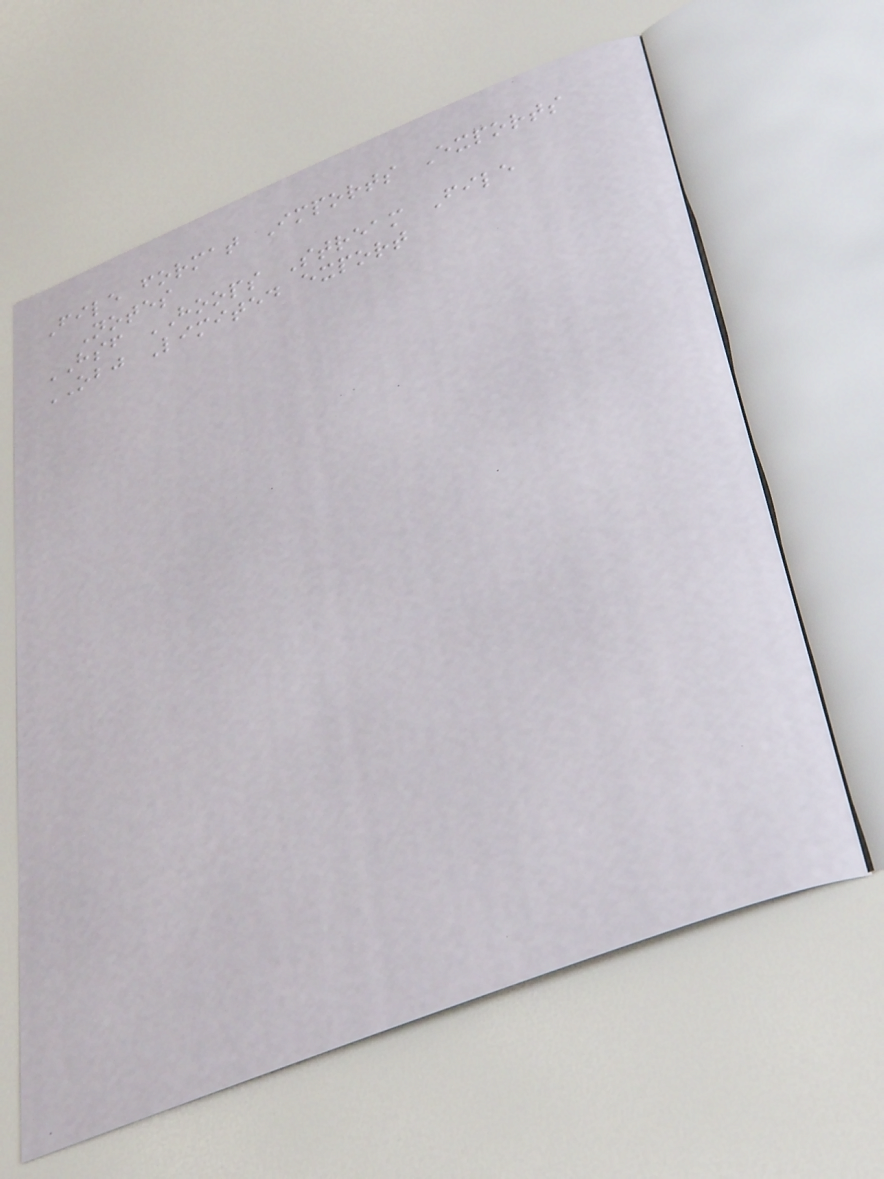File format Imports Exports
Notes
HSF HOOPS Stream File
OBJ Limited export
